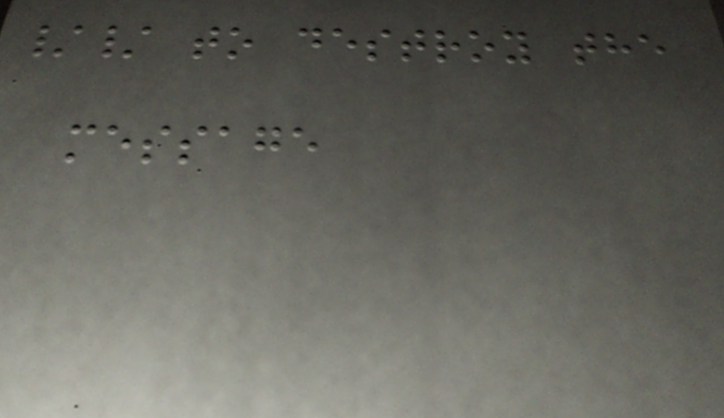// to destroy the
message
